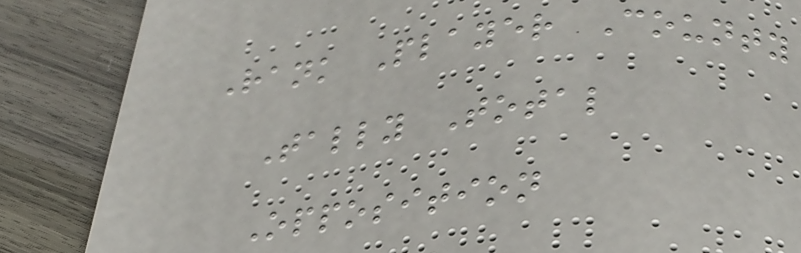Rank Player County
Tally Total
Opposition
